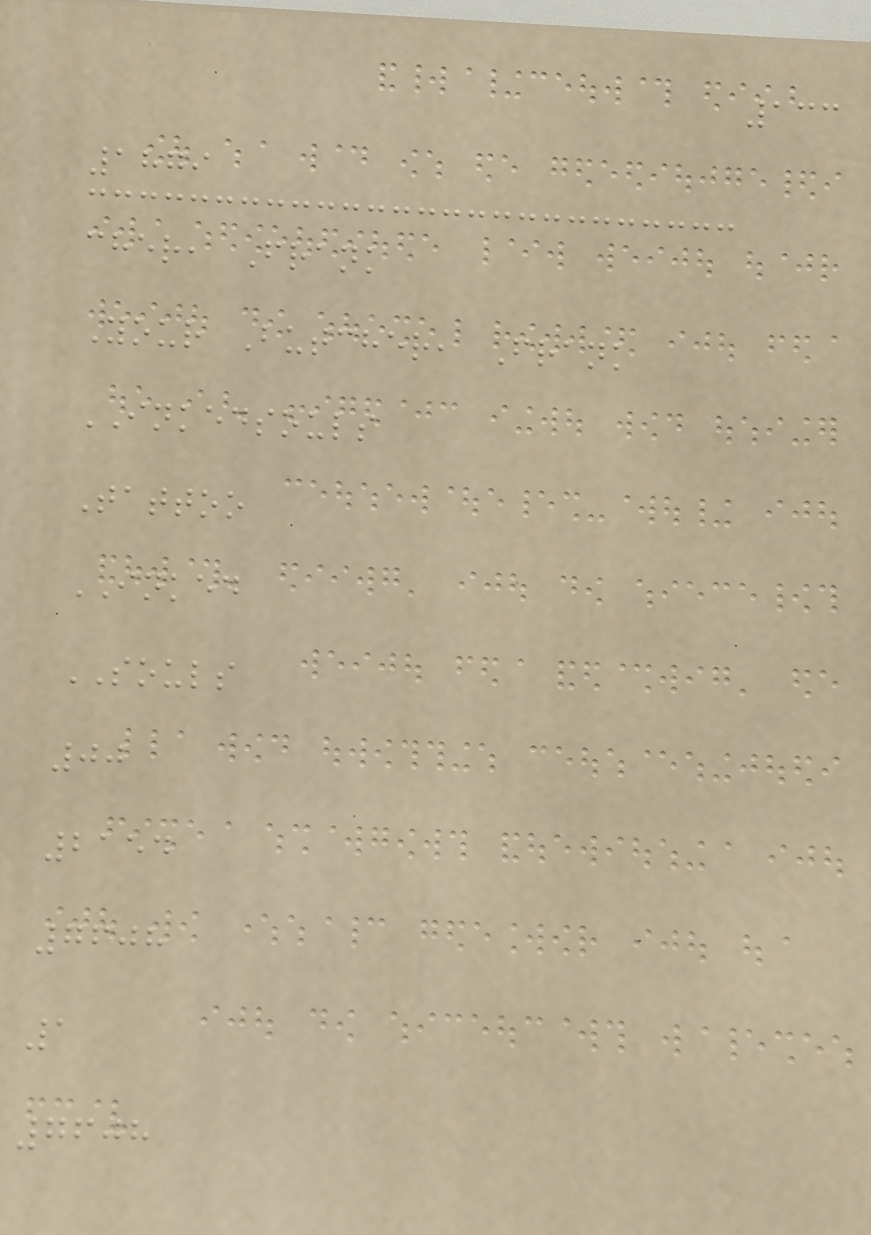133
1879
cher, Frank
Your Butcher, Frank
INKEDSOULS
Tattoo
INKED
SOULS
00
2154
7608
1
7608
